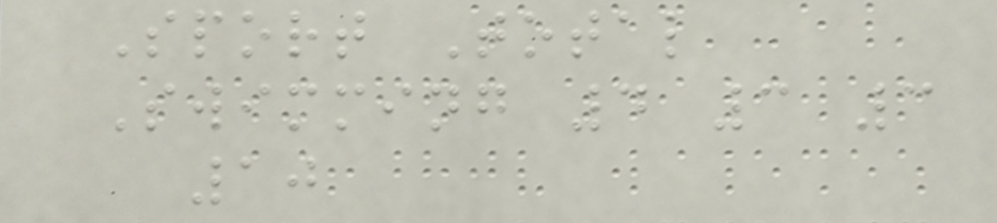Sport Total
Swimming 4 3 3
10
